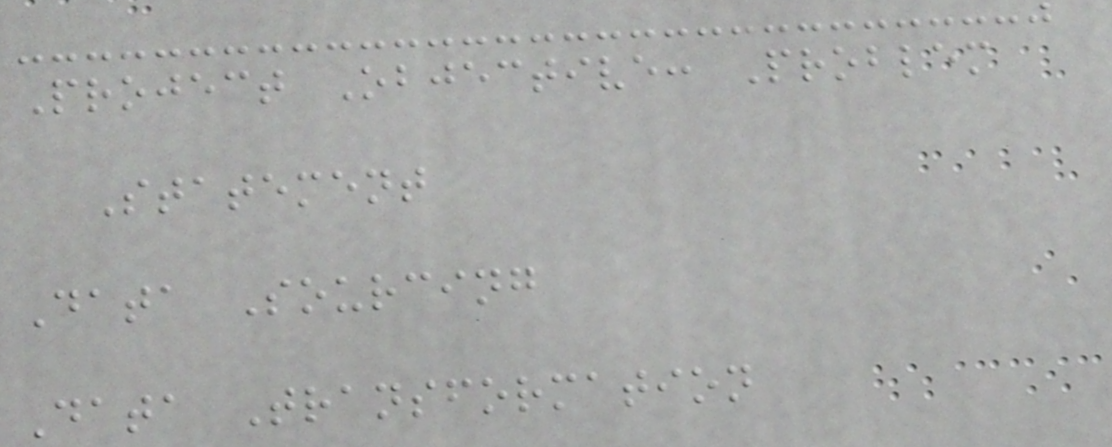Project Objective: Problem
Statement
Data Sourcing
Data Transformation
